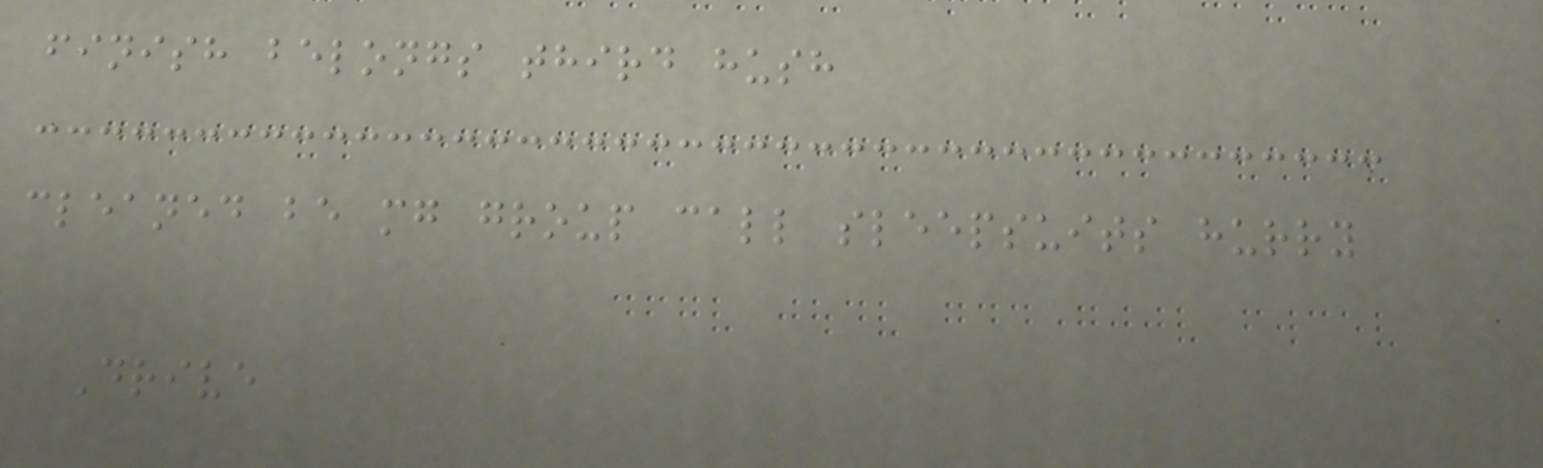finish belongs third hush
cleaned be mg group call sleepsuits hurry
Drive
